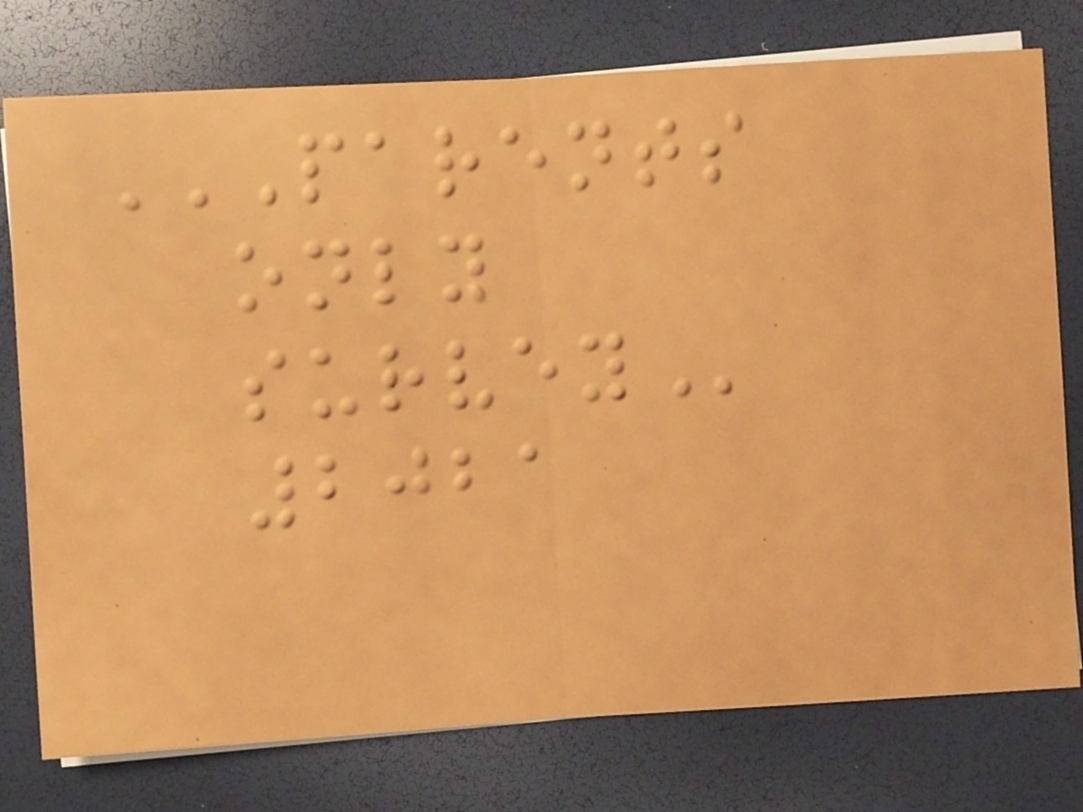PARENTS
ONLY
SURVEY
2021
